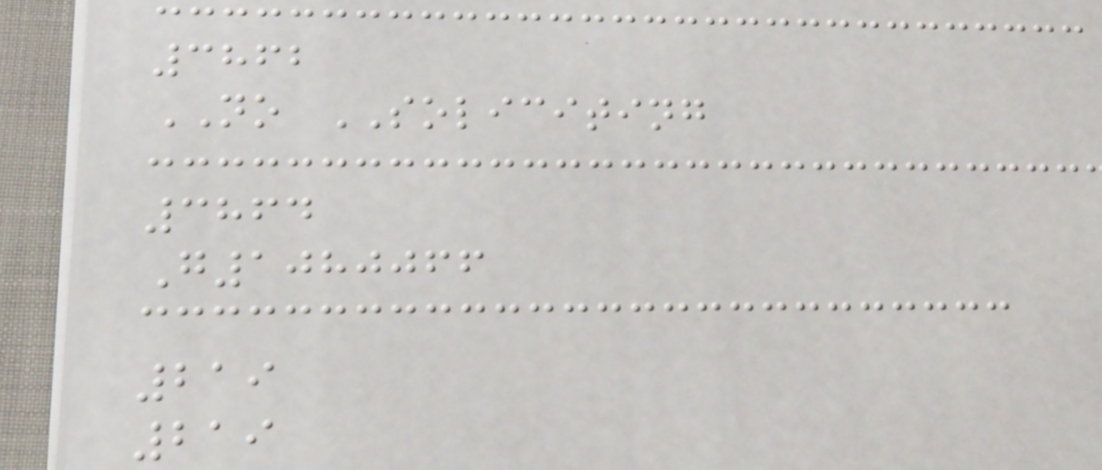3862
NO SOLICITING
3864
G1080066
219
219
